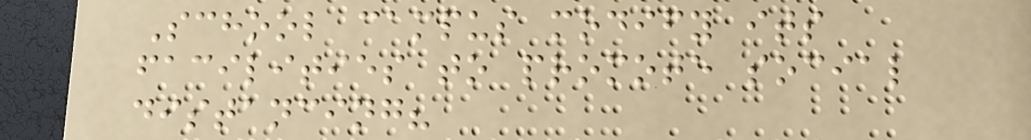School campus modify its
facilities to promote social
distancing?
